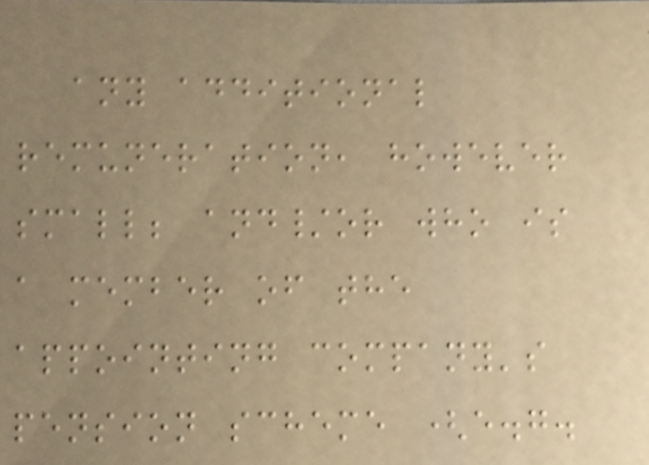any additional
remuneration, however
small; and/or who is
a member of the
appointing company's
pension scheme (e.g.
